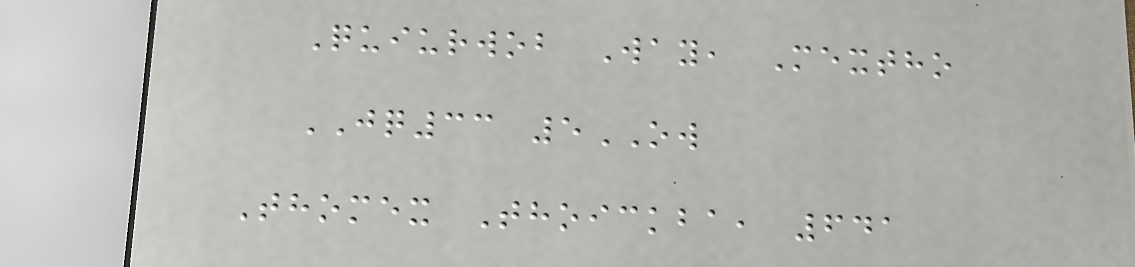Quiurwob Way, Mextho
JQ33 5OW
Thomex Thoickba, 641
